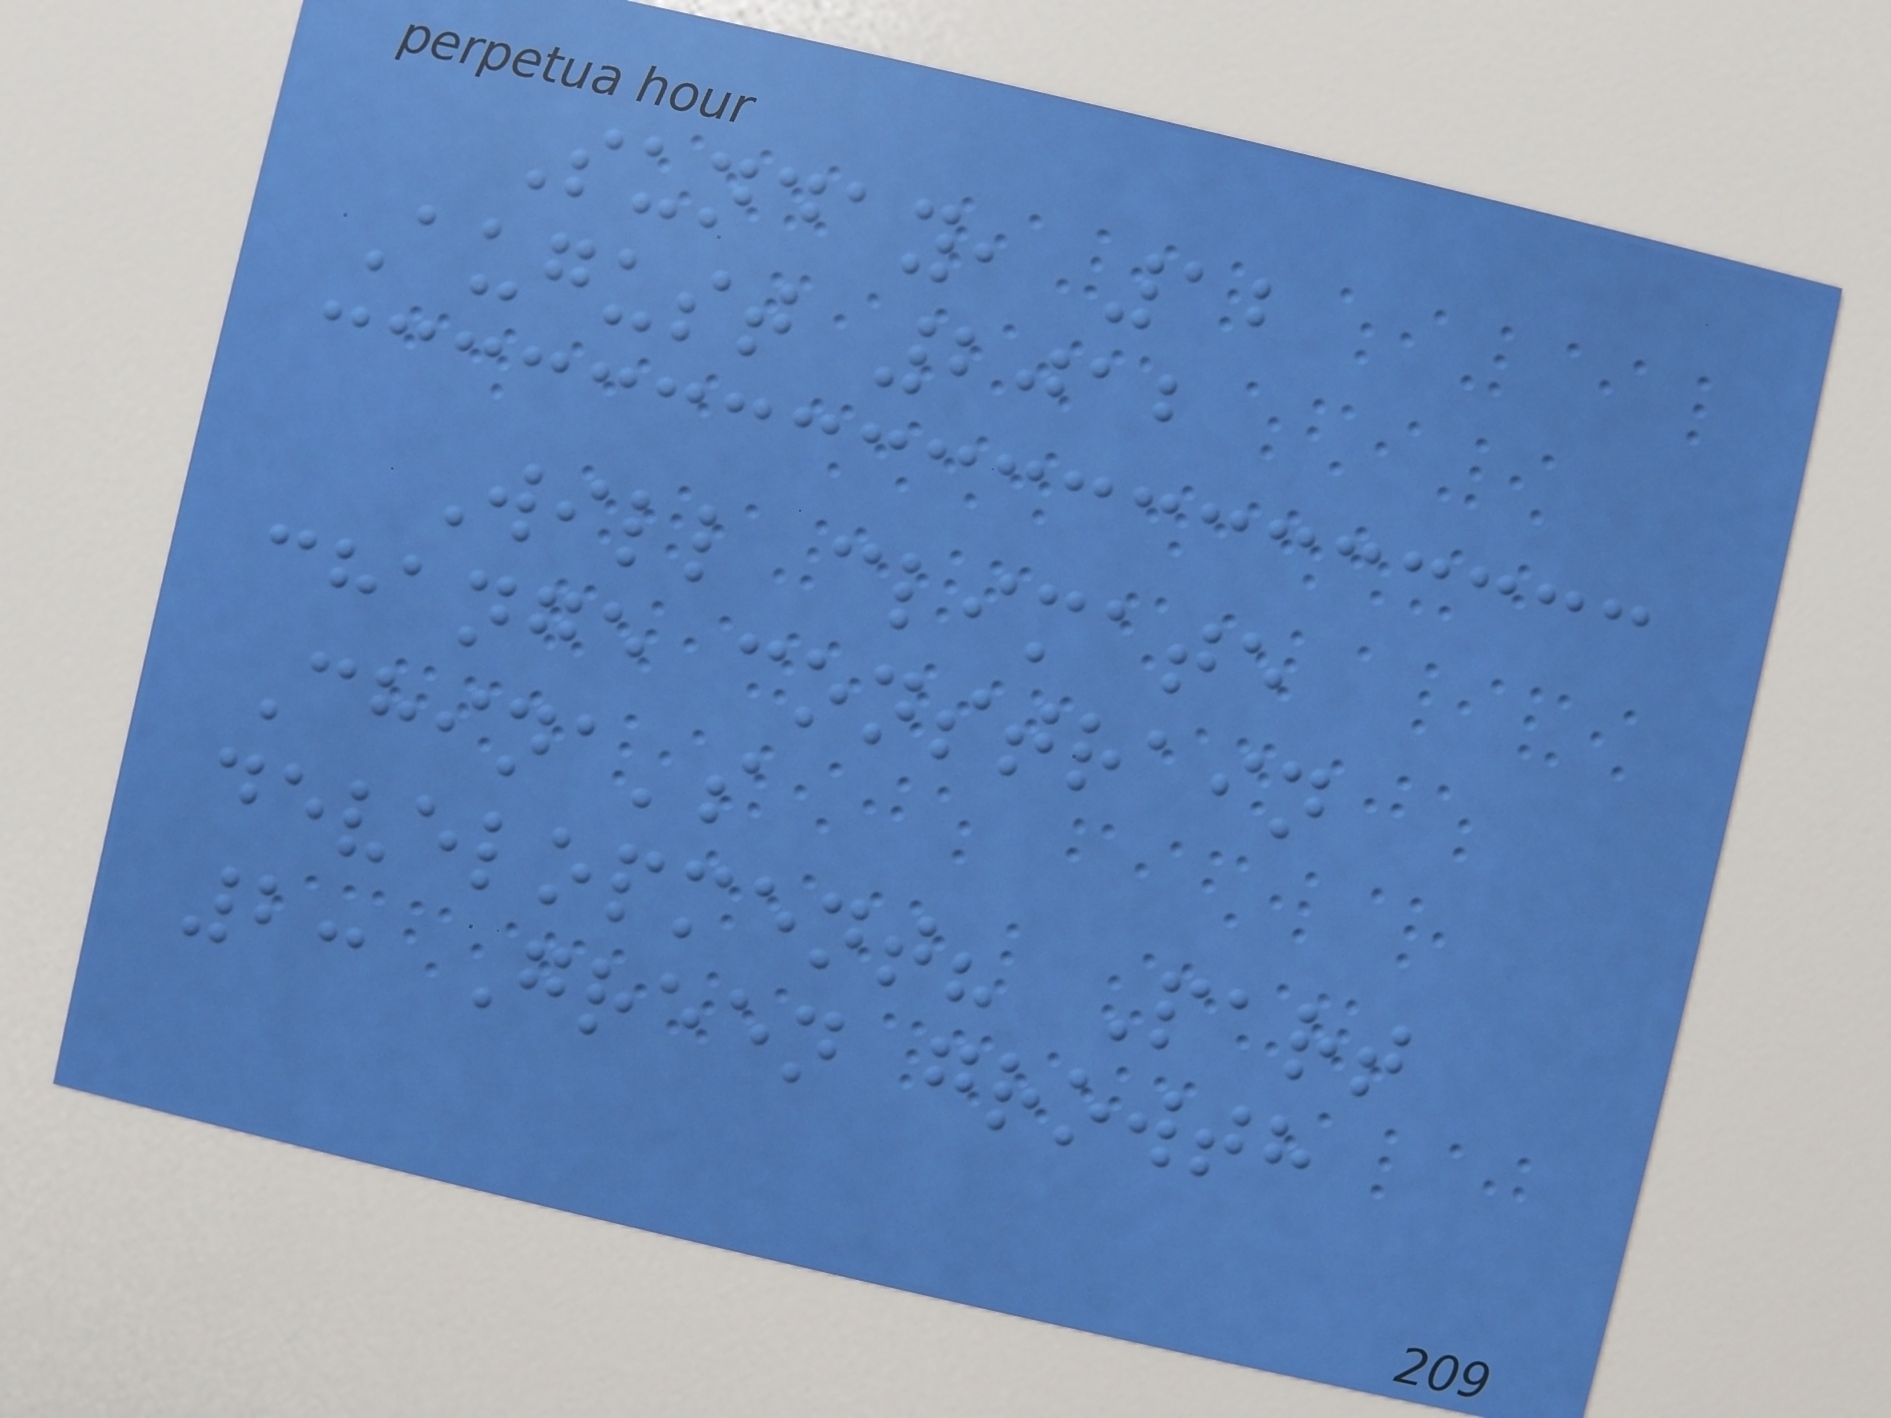Sunday, 12
August 2012
Will climate
change constrain
China's
development? Part
2: Green growth
